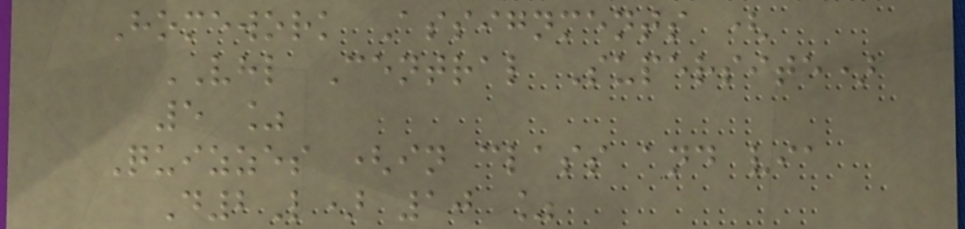Homework Assignments (
VHL Central Supersite)
5 %
Quizzes (in class and via
D2L) 10 %
